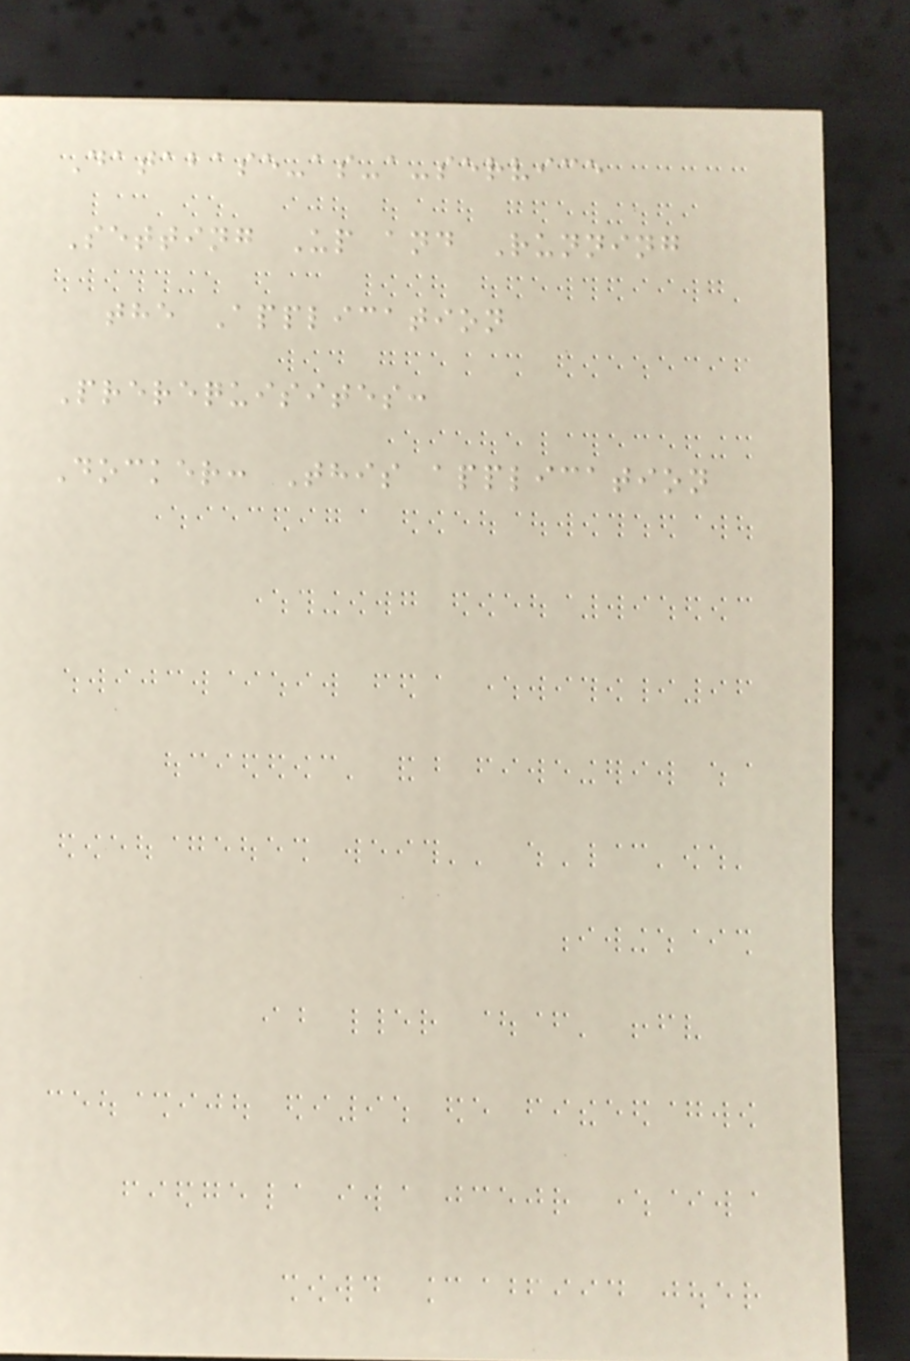Database-as-a-service
Setting Up and Running
the Application
Prerequisites:
Docker: This application
